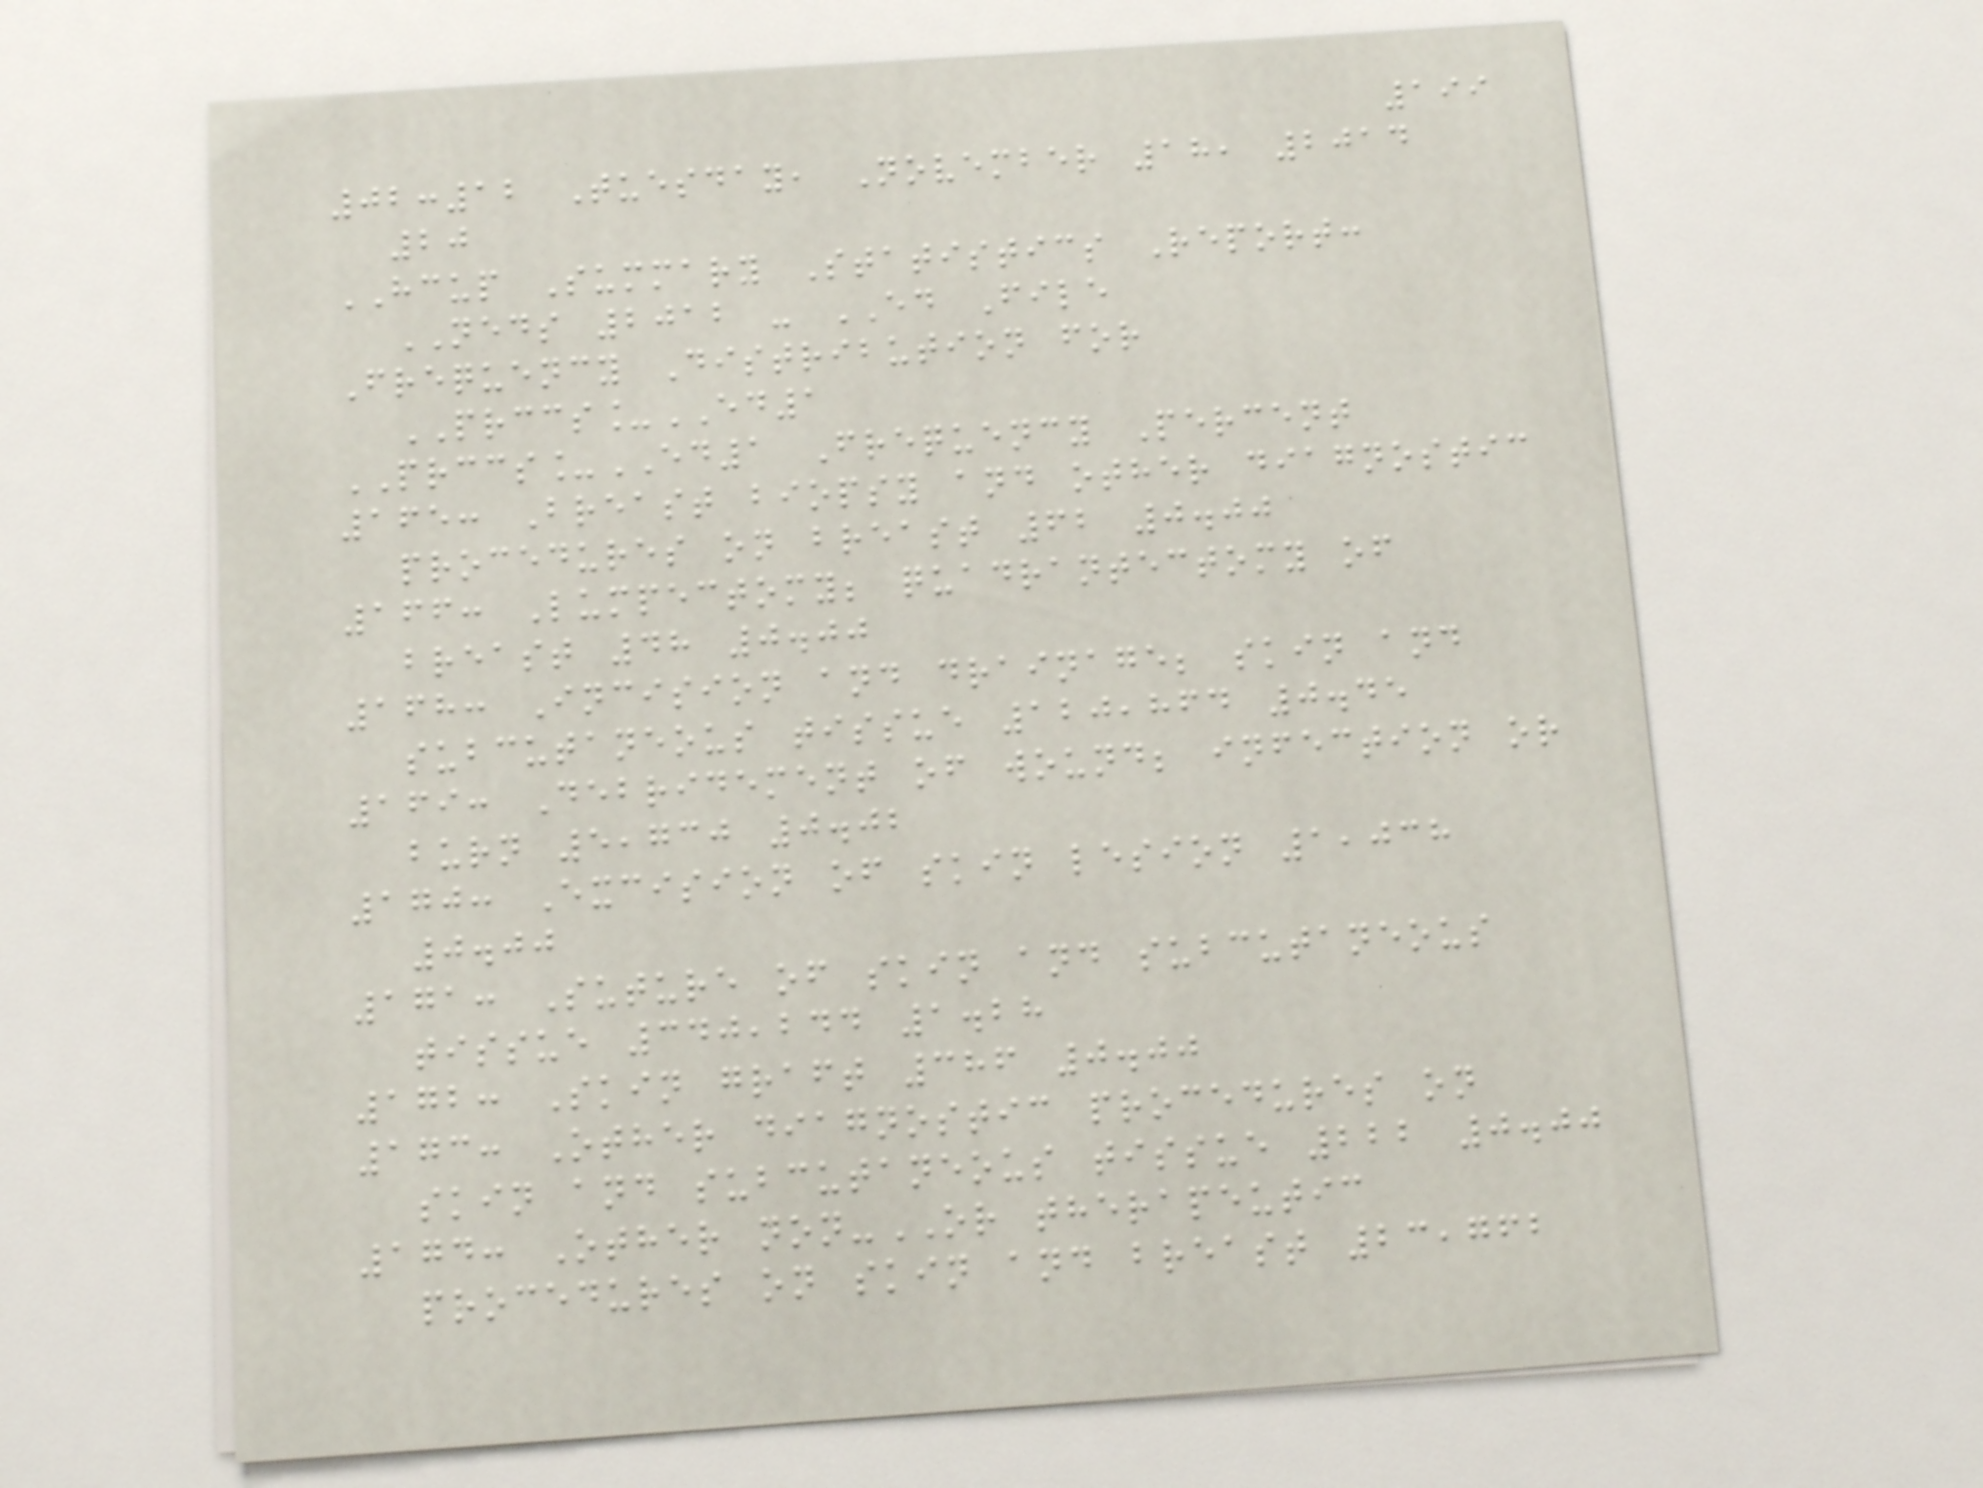199
02:12 Tuesday, November 18, 2014
20
HCUP Summary Statistics Report:
NEDS 2012 - ED File
Frequency Distribution for
PRCCS_ED1
PRCCS_ED1 Frequency Percent
165: Breast biopsy and other diagnostic
procedures on breast 62 0.00
166: Lumpectomy; quadrantectomy of
breast 48 0.00
168: Incision and drainage; skin and
subcutaneous tissue 120,864 0.45
169: Debridement of wound; infection or
burn 5,730 0.02
170: Excision of skin lesion 1,038
0.00
171: Suture of skin and subcutaneous
tissue 340,244 1.28
172: Skin graft 386 0.00
173: Other diagnostic procedures on
skin and subcutaneous tissue 222 0.00
174: Other non-OR therapeutic
procedures on skin and breast 23,762
